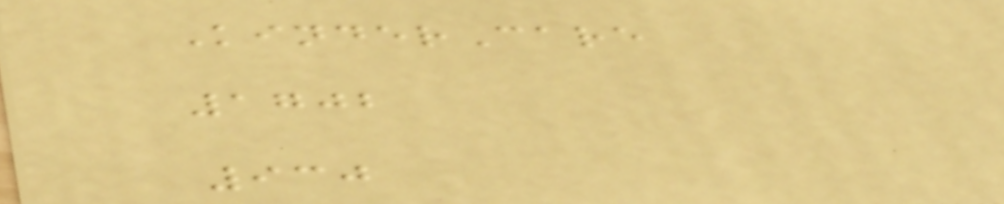KinderCare
1702
930
